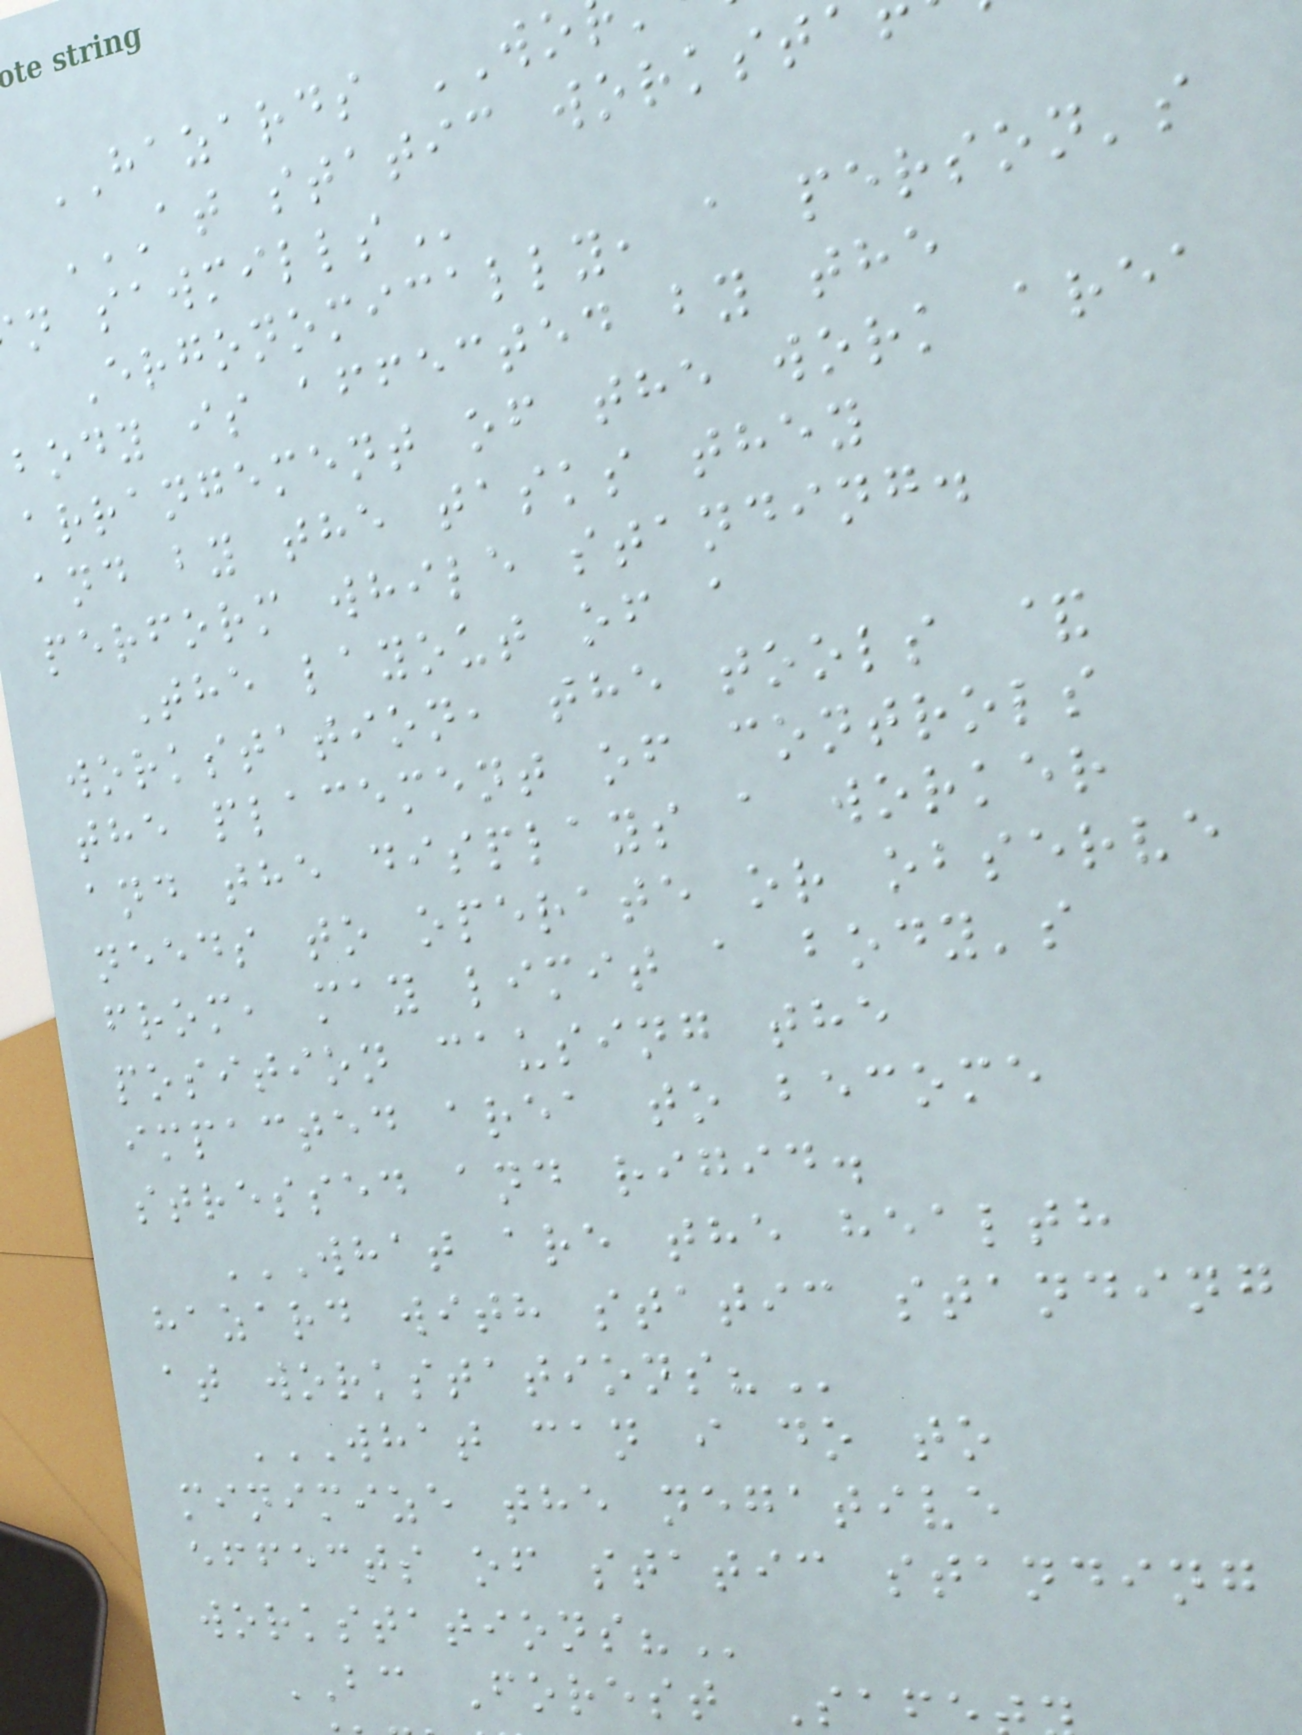HAZARDS WO
Ergonomically, a person's
body is affected by the
arrangement of the work area
and by the tasks they
perform while standing.
The layout of a
workstation, the tools &
the placement of controls
and the displays a worker
needs to operate or observe
from, may limit a body's
position causing the
impacted area to become
stressed and rigid.
WHAT ARE THE HEALTH
hazard with static standing
WHAT CAN I DO TO
minimize the negative
effects of static standing
BC Forest Sa
